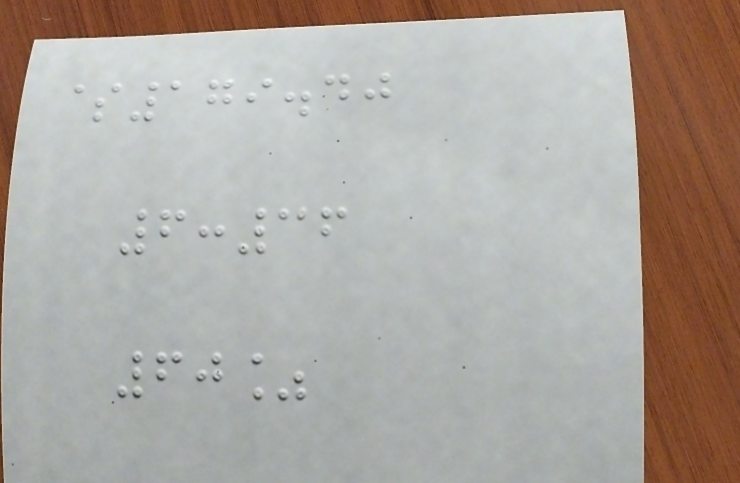$179.40
6:36
60%
